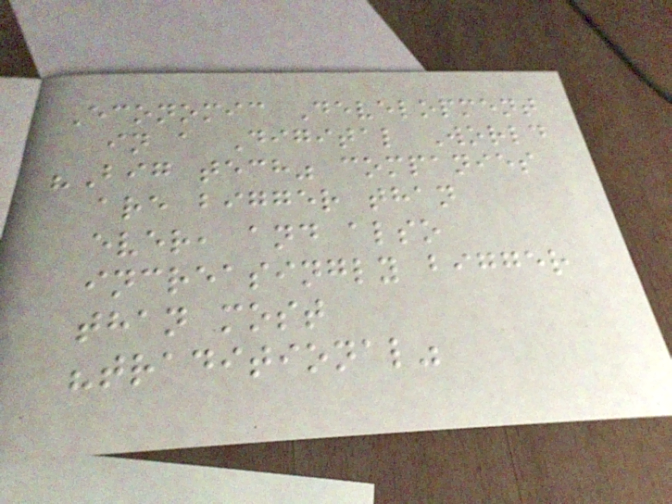Economic Development
in a Digital World
"Big tech" companies
are bigger than
ever, and also
increasingly bigger
than most
"traditional"
